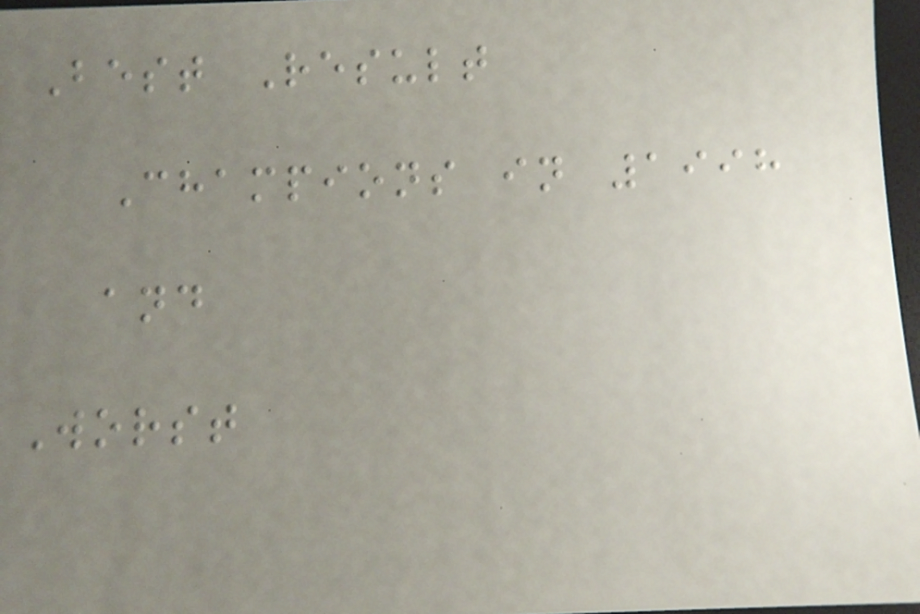Best Result
Champions in 1998
and
Worst
